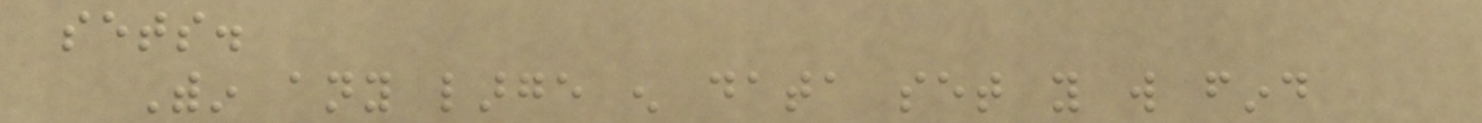sets.
Within any large enough data set you will find
